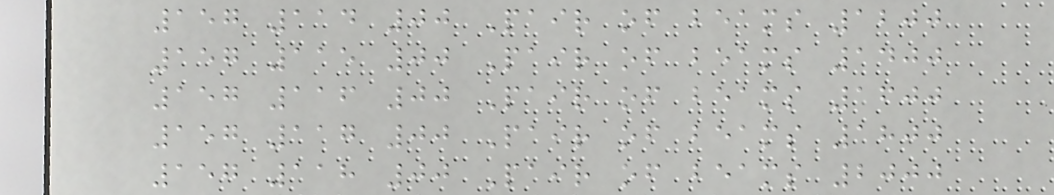157 114 00 Pair of beams 1200
157 115 00 Pair of beams 1400
157 116 00 Pair of beams 1600
157 117 00 Pair of beams 1800
157 118 00 Pair of beams 2000
